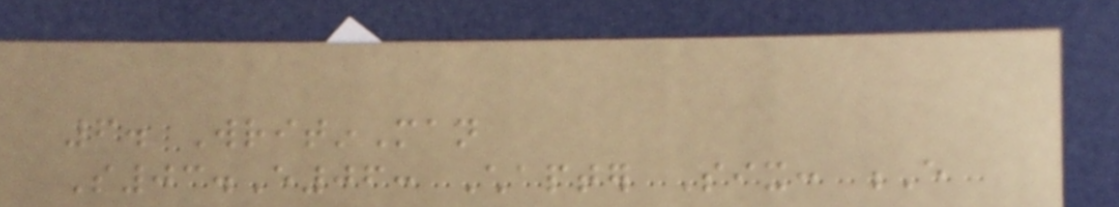6. WritinMan
S03.E06: Chapter Six: E
